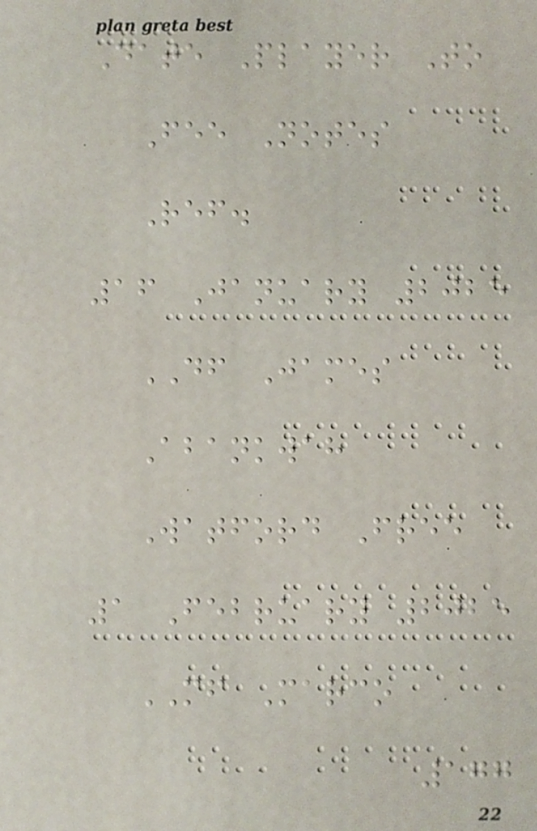Date Player To
Fee Notes
Ref.
16 January 2025
DF James
Abankwah
Watford Free
1 February 2025
MF Marco
177
